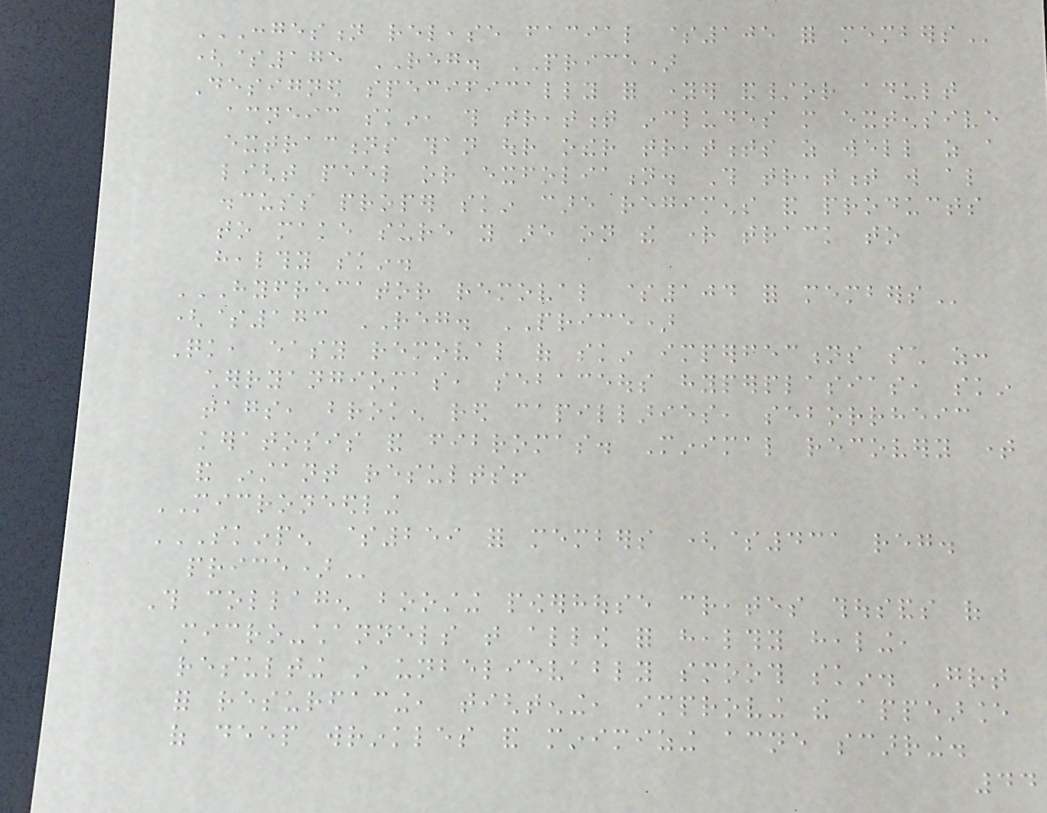CONGESTION RELEASE FACIAL $105 FOR MEMBERS
($175 REG. PRICE)
Designed specifically for younger and/or adult
acneic skin, this treatment includes more extensive
extractions than our other treatments as well as a
light peel or exfoliation. This treatment will also
discuss proper skin care regimens and products
to make sure you are on the right track to
healthy skin.
HYFRECATOR REMOVAL $104 FOR MEMBERS
($173 REG. PRICE)
Quick, easy removal of skin imperfections such as:
cherryangiomas, sebaceous hyperplasias, skin
tags, broken red capillaries, seborrheic
keratosis and fibromas. Minimal recovery time
and instant results!
MICRONEEDLING
SKINPEN $259 FOR MEMBERS ($431 REG.
PRICE)
This collagen boosting powerhouse creates thousands of
micro-channels that allow for healthy healing,
resulting in unbelievably smooth skin. Great
for resurfacing, tightening, improving the appearance
of deep wrinkles and minimizing acne scarring.
44
